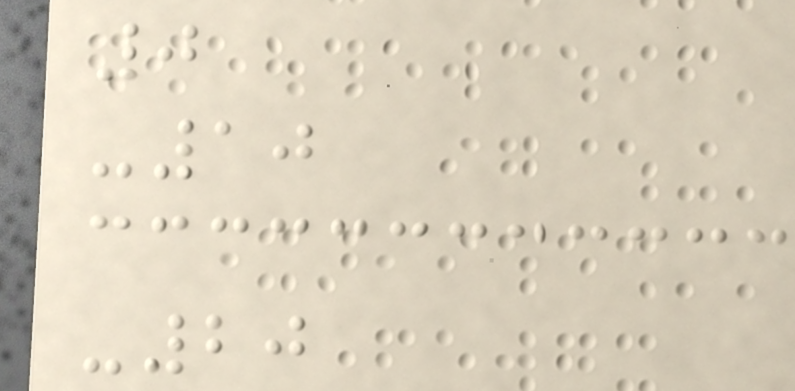0
-10
-20
